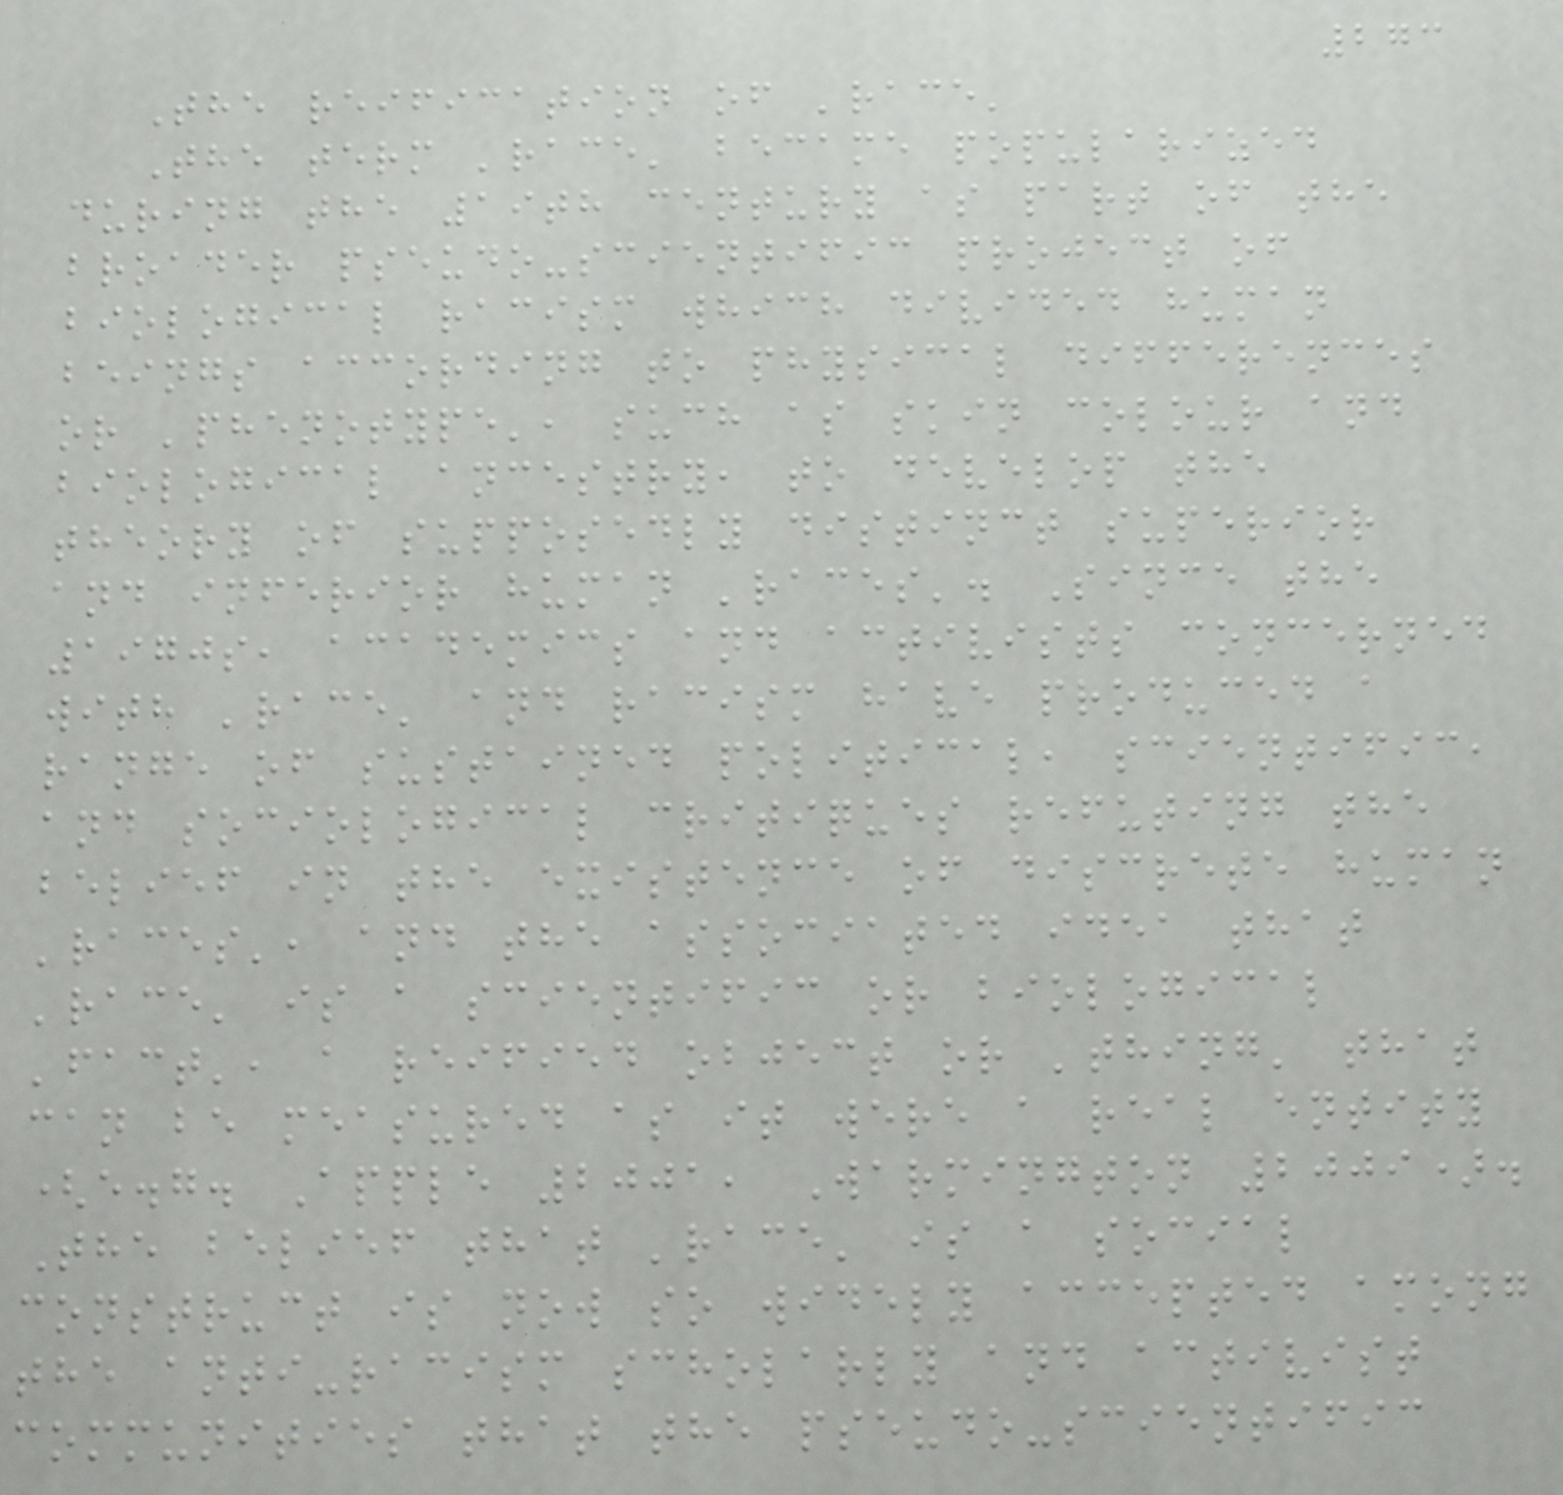273
The reification of 'race'
The term 'race' became popularized
during the 19th century as part of the
broader pseudo-scientific project of
biological racism which divided human
beings according to physical differences
or 'phenotype', such as skin colour and
biological ancestry, to develop the
theory of supposedly distinct superior
and inferior human 'races'. Since the
1970s, academics and activists concerned
with 'race' and racism have produced a
range of sustained political, scientific,
and sociological critiques refuting the
belief in the existence of discrete human
'races', and the associated idea that
'race' is a scientific or biological
'fact', a reified object or 'thing' that
can be measured as it were a real entity
(e.g. Apple 2001, Warmington 2009).
The belief that 'race' is a social
construct is now so widely accepted among
the anti-racism scholarly and activist
communities that the pseudo-scientific
